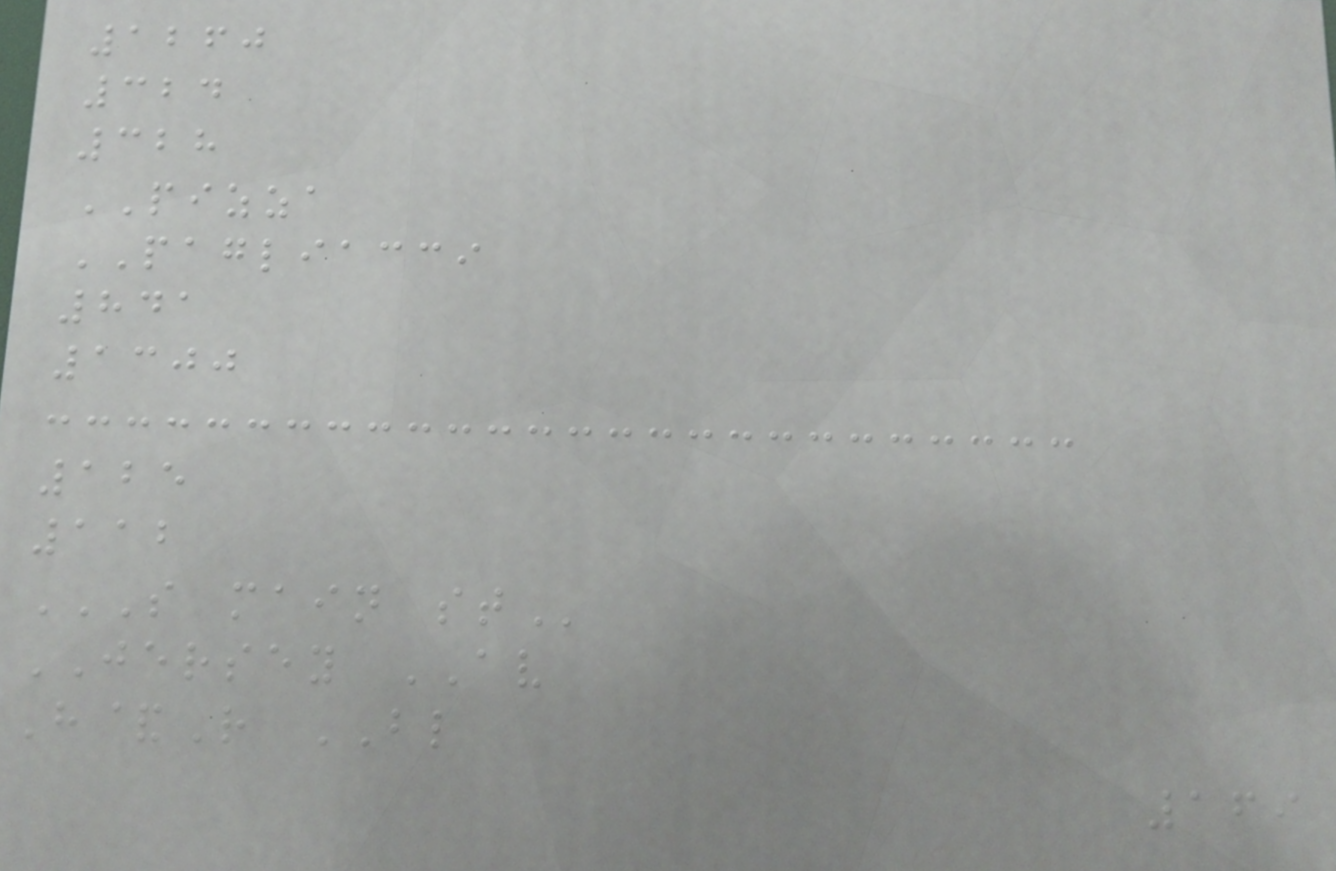1260
324
328
PIZZA
PAGLIACCI
841
1300
125
112
S MAIN ST
JERSEY AV
H&R BL
169
